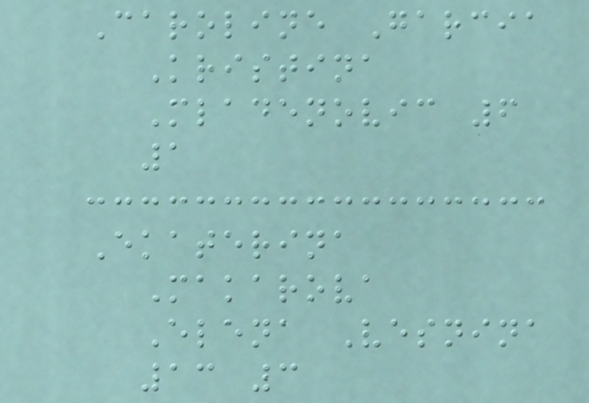Caroline Garcia
Kristina
Mladenovic 6
1
Ekaterina
Makarova
Elena Vesnina
13 3
